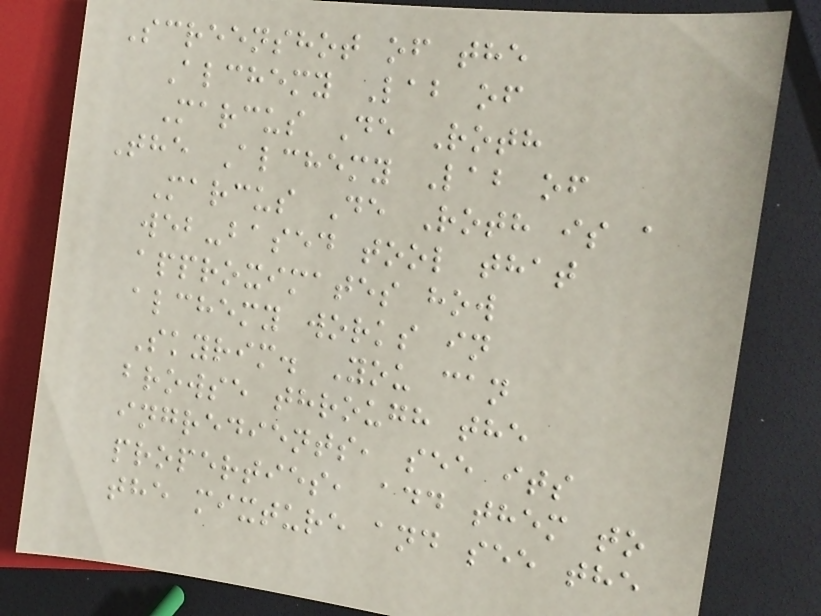Screenshot of the
Alchemy Lab of
Marcus De Roth
The Alchemy Lab of
Marcus De Roth is a
web-based tool that
approximates how
alchemy works in
Skyrim. You can
browse through the
ingredients, see its
properties, add them to
the mixture and see the
